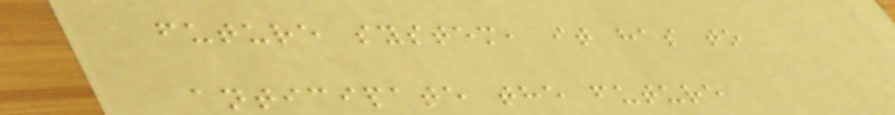future system, it has to
anticipate the future
